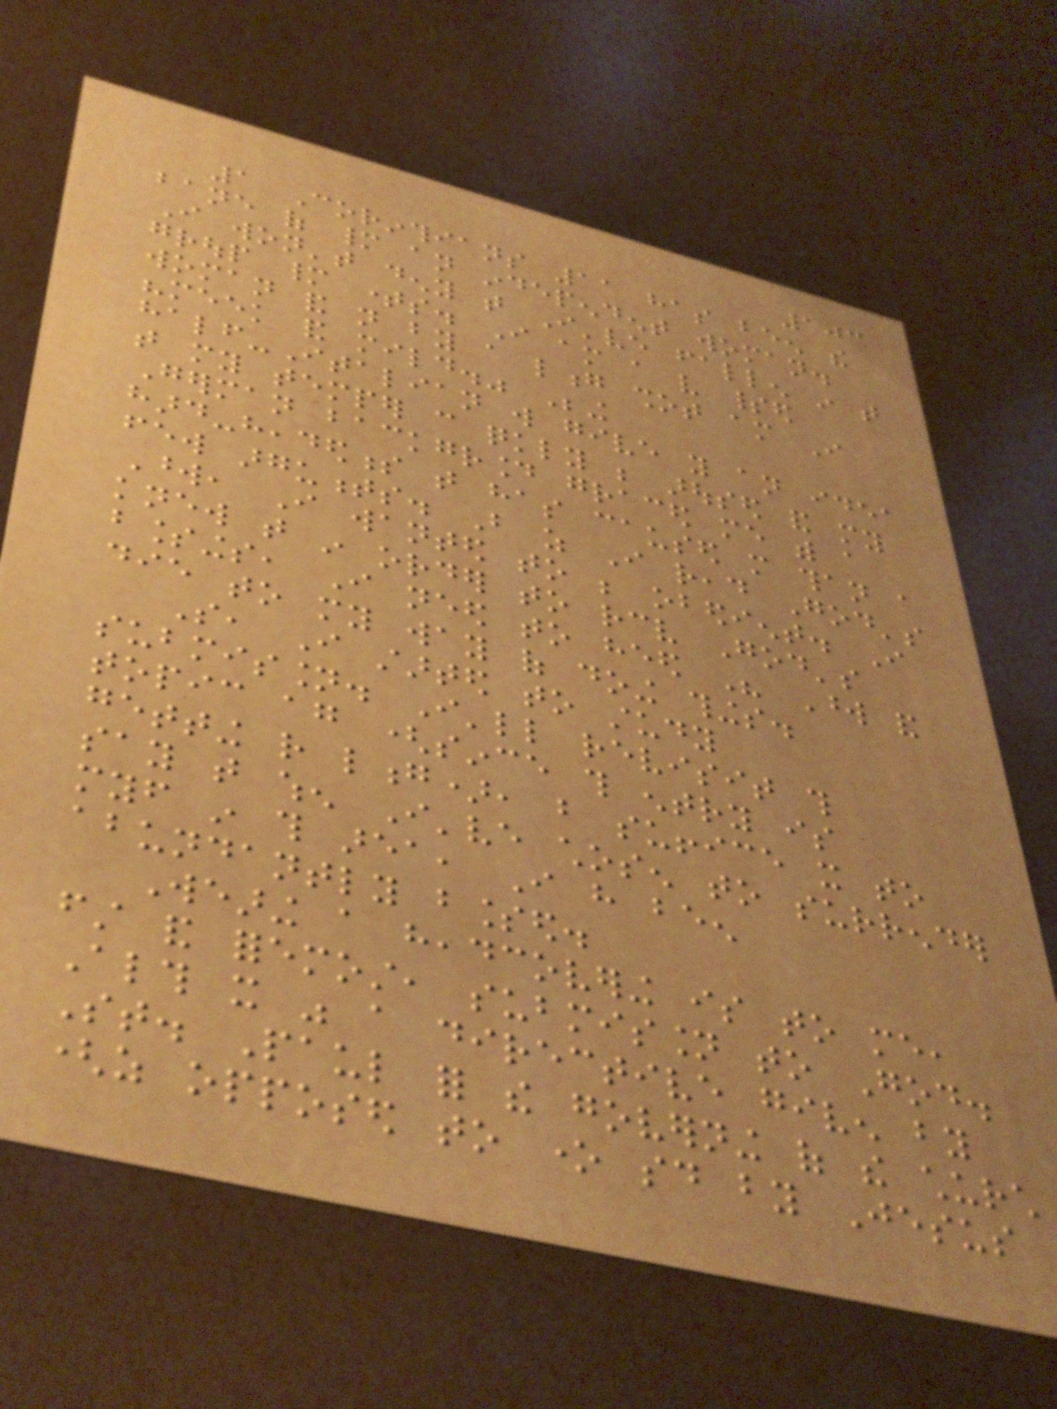103
1 Corinthians 11 has been the
bane of many an independent woman.
I won't deny that I've fallen in that
group many times. I am a very spirited
woman and not by a long shot am I
"meek and mild." Being
half-Italian will give you an idea
that my temper can quickly be aroused and my
German background graced me with a
hard-headedness that has caused more than a
few arguments. But as I read God's
Word, I wanted to be obedient. I
knew that in order to receive God's
blessings, I need to heed His Word and
die to my way of doing things.
So, I started to study
submission. I'll revisit this
topic again (since this entry is
getting rather long), but suffice it to
say that when I've chosen to surrender
myself in this area, I have been
abundantly blessed.
Wearing a headcovering is to me,
first and foremost, submission to God.
Although it was a directive given by
St. Paul for the governing of the church
(as opposed to one said by Jesus
